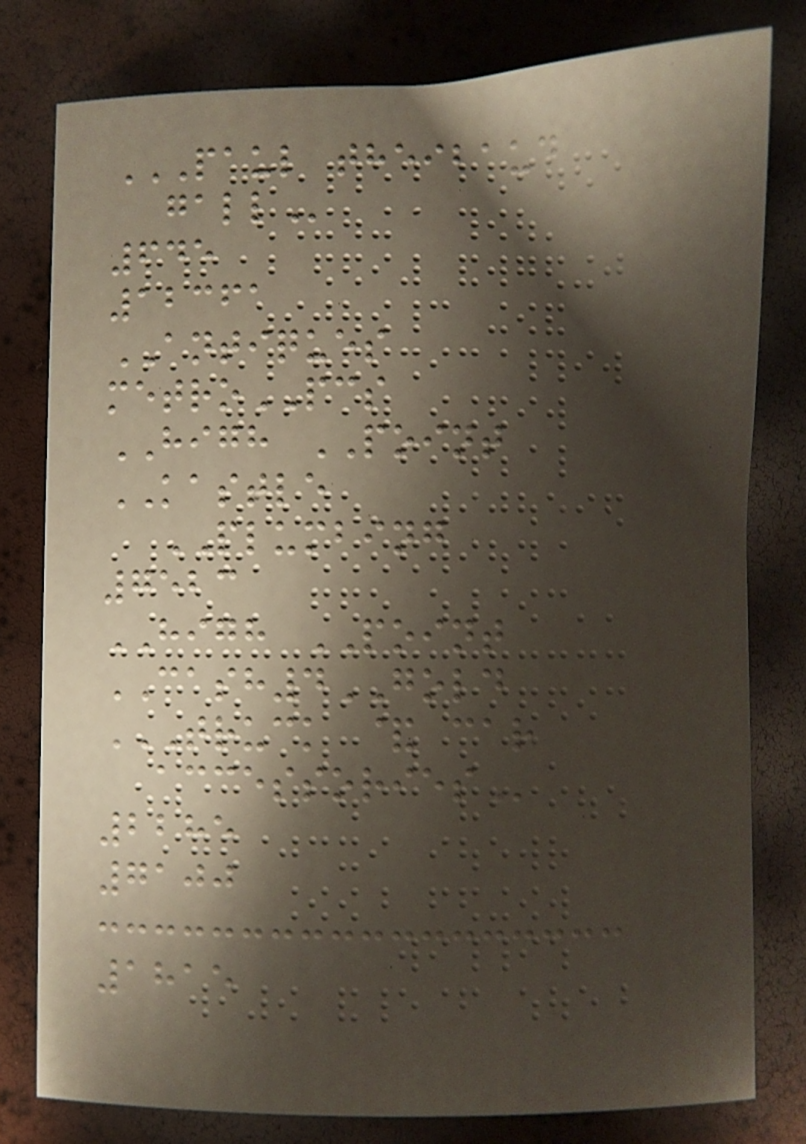PAUL THEIBAUD
GALL
645
12361
ANTIQUES
metroPCS
HIGH POINT
KASTLE
PLUMBING
7523
HIGH POINT
CASH4GOLD
TRUCK & CAR
ACCESSORIES
2285
7100
1815
